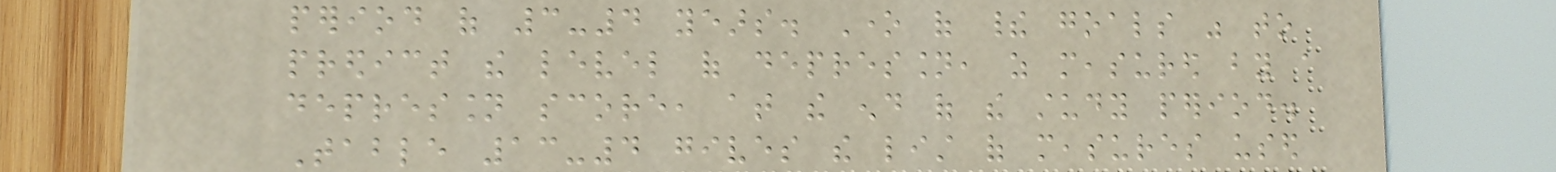period of 3-4 years. One of their goals was to
predict the level of depression, as measured by a
depression score, at the end of the study period.
Table 13-4 gives the list of measures used
